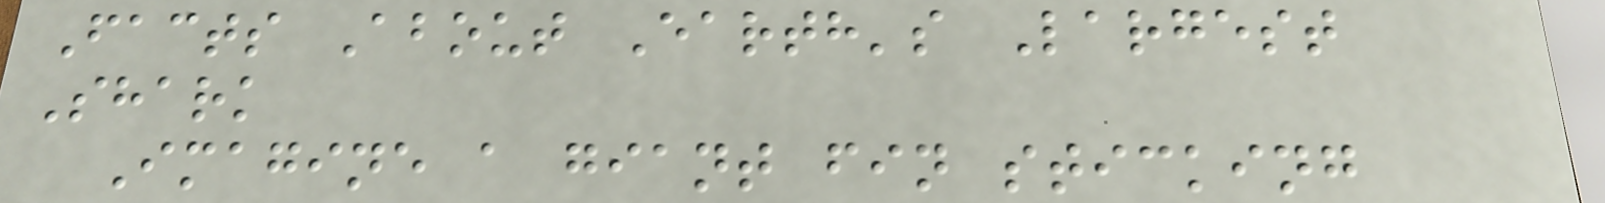Facts About Earth's Largest
Shark
Imagine a giant fin sticking
